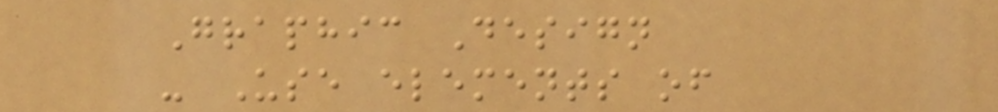Graphic Design
- Use elements of
